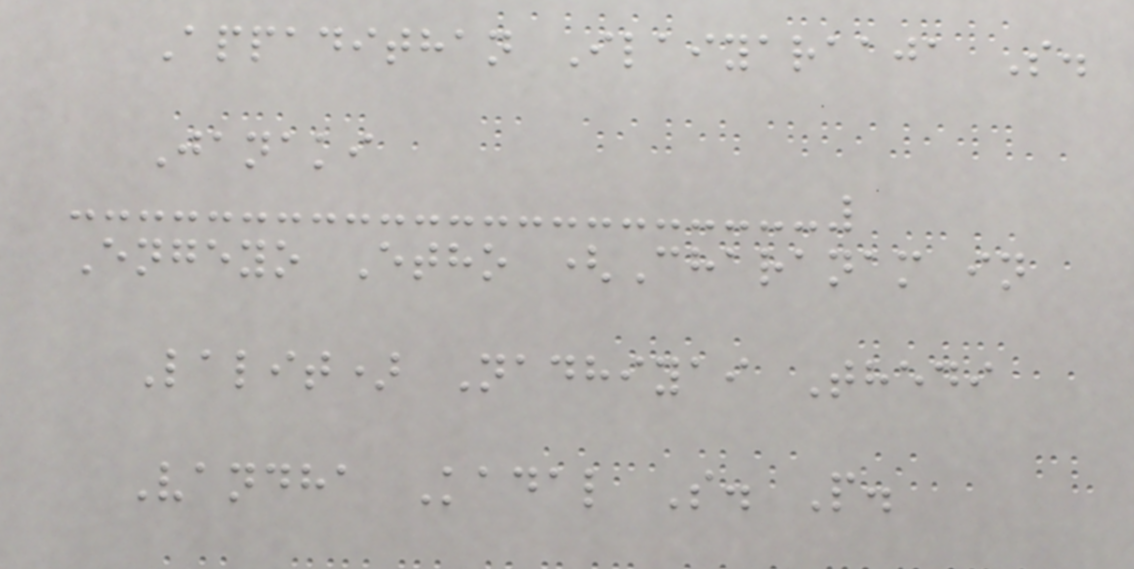Appadithan Ilaiyaraaja S.
Janaki
Engeyo Etho (Charanam in
Lalit) Nadhiyai Thedi
Vandha Kadal S. P.
